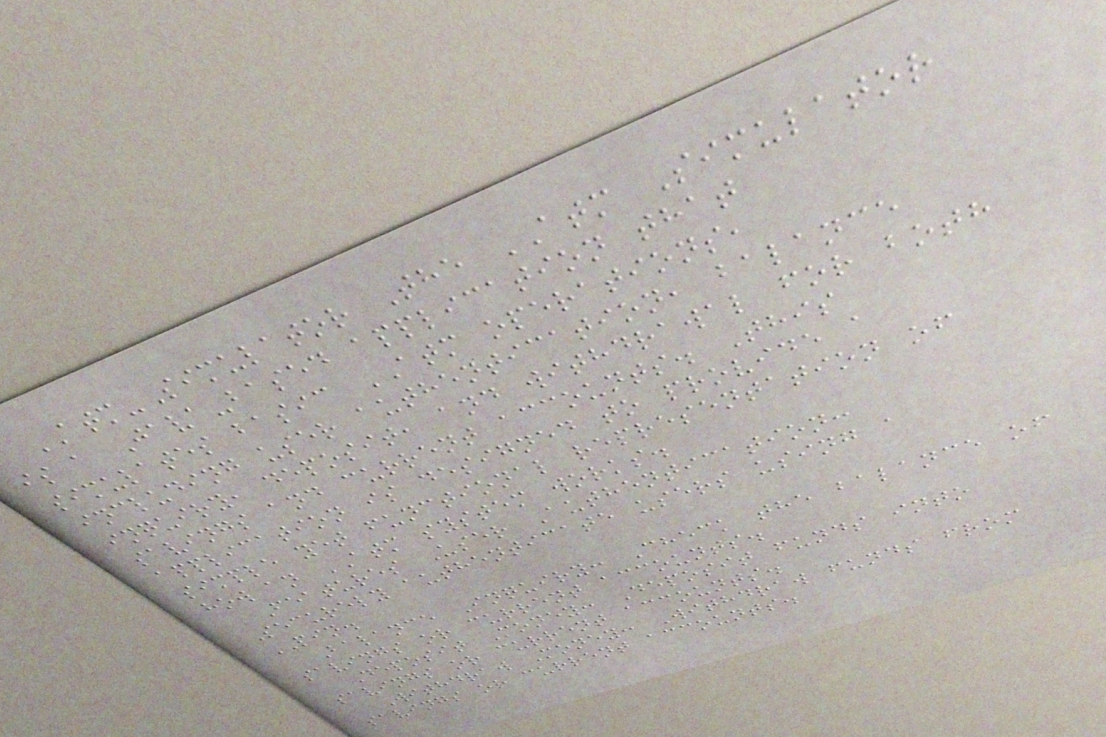ATM-Simulator The ATM Simulator
is a Java-based application that
simulates basic ATM operations,
including user authentication, balance
inquiry, deposit, and withdrawal for both
savings and current accounts. This
application is designed to provide a
simple yet functional representation of
how an ATM system works.
Features User Authentication:
Securely authenticate users using a
PIN.
Balance Inquiry: Check the balance of
savings or current accounts.
Deposit Money: Deposit funds into
savings or current accounts.
Withdraw Money: Withdraw funds from
savings or current accounts.
